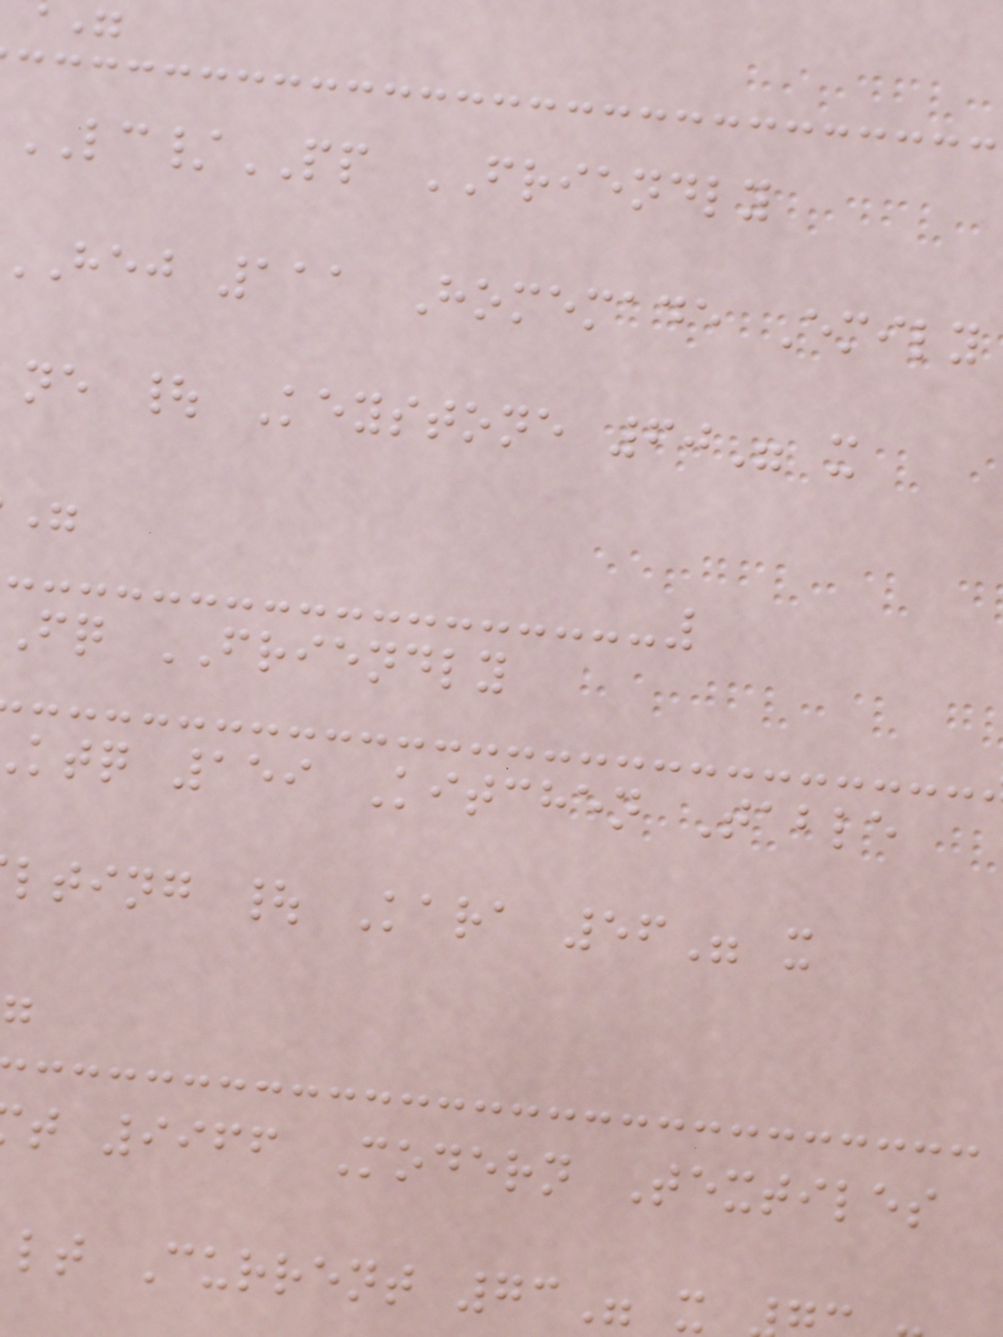LC/PP FRIENDLY
hej 111 Homemade Emily
ne | Keystone 60" x
fq FRIENDLY
ktq 159 Kitchen Table
lting | Kara 56" x
t 9966 Modern Textiles
lt Current 73" x
